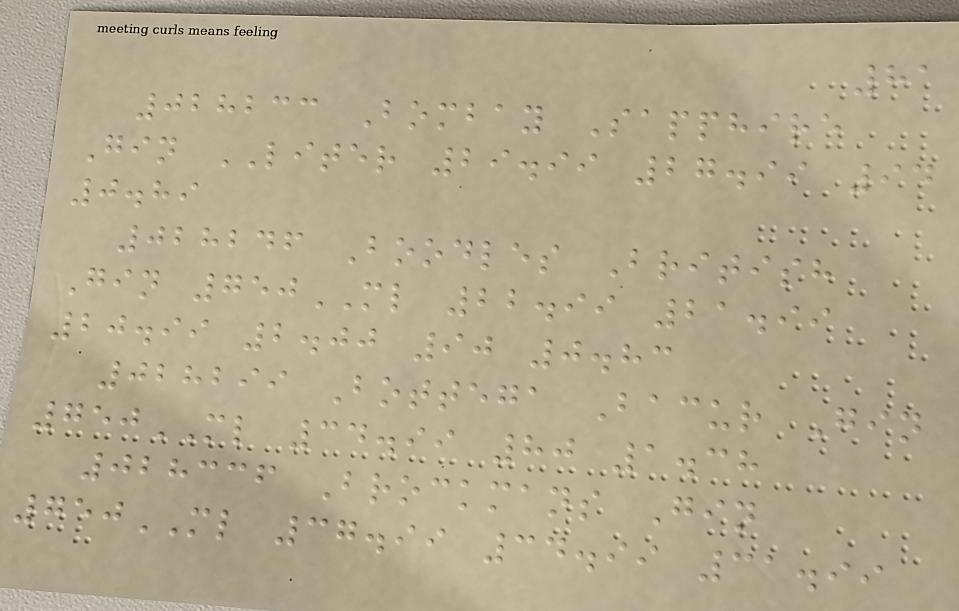81
028233 Bombay Sapphire
Gin LITER 29.99 27.99 94
0.89
028246 Boodles British
Gin 750ML 22.99 21.99
20.99 2.00 90 0.83
028299 Bottega Bacur Gin
750ML 34.99 80 1.38
028336 Brockmans Gin
750ML 37.99 34.99 31.99
